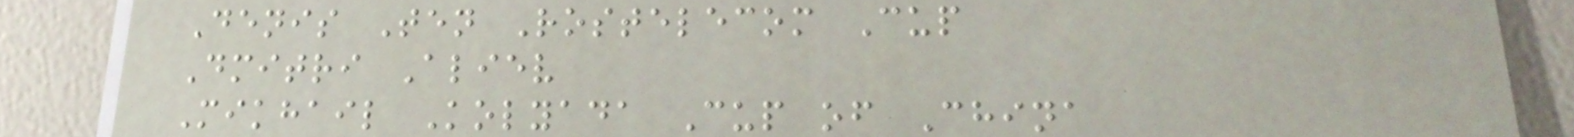Denis Ten Rostelecom Cup
Dmitri Aliev
Mikhail Kolyada Cup of China
